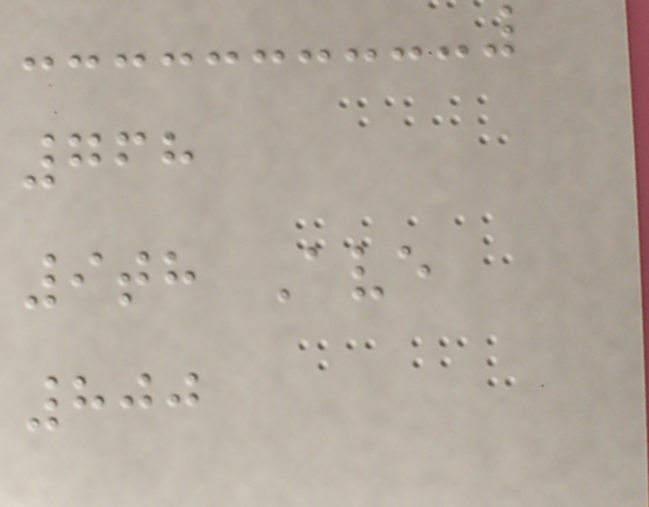768
9th Ave
800
